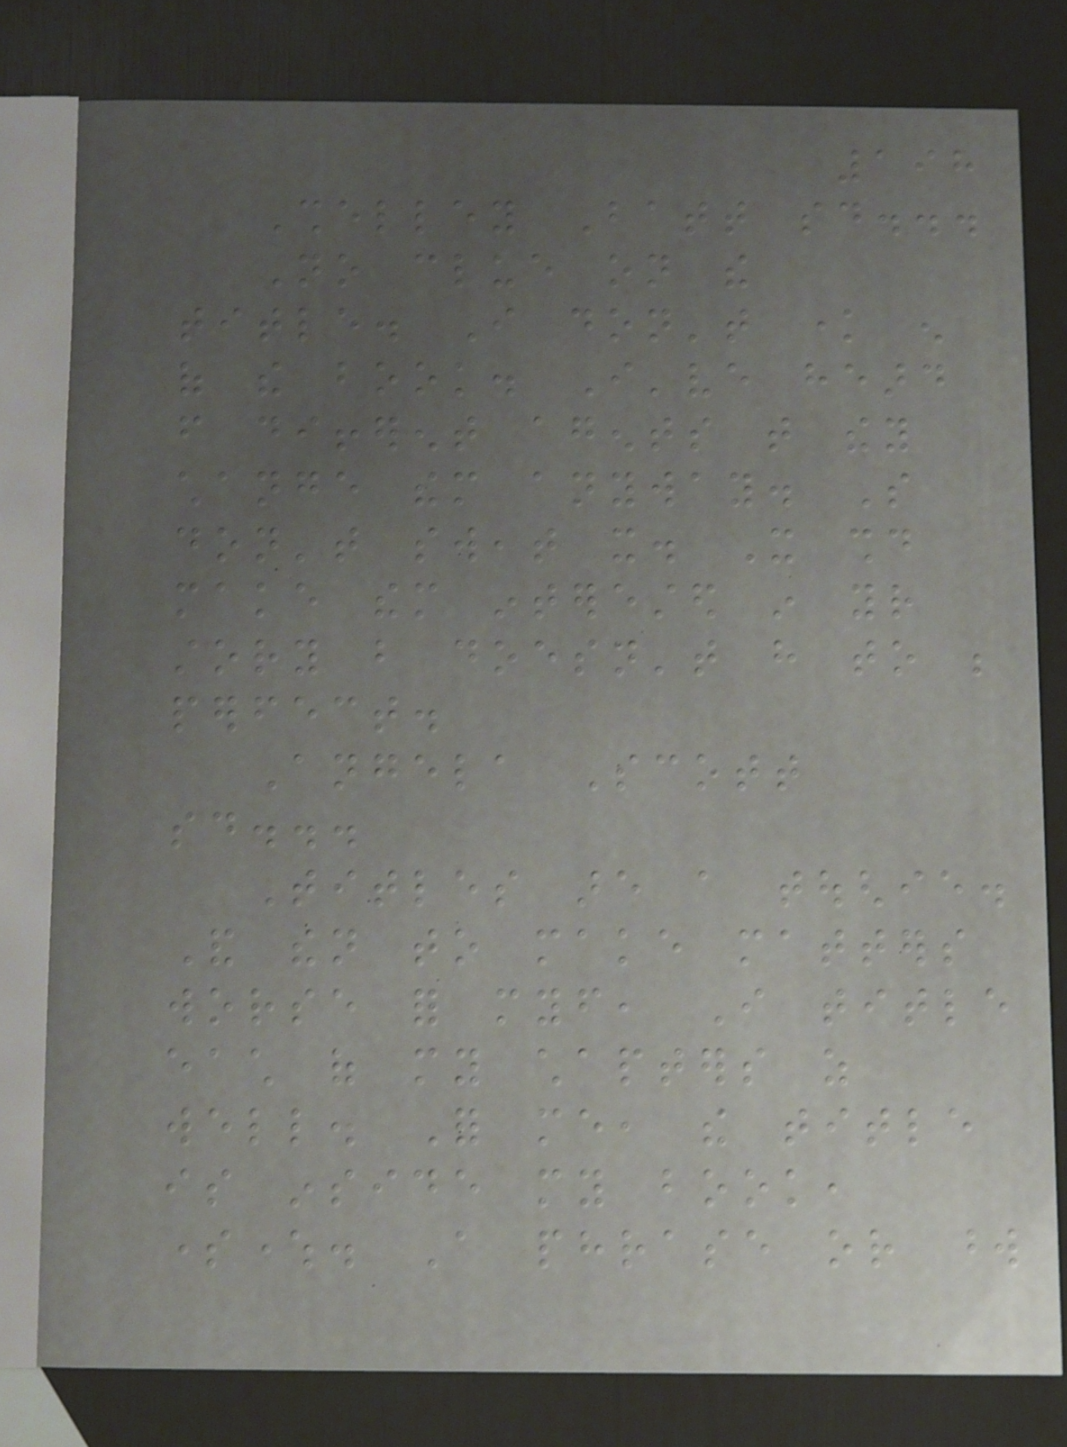198
Shelley Batt said...
No clue on the
title. I don't know enough
of the book. I've heard
from different agents that they
change them anyway. So
don't sweat it. It should
make them interested in your
story but doesn't have to be
perfect.
Angela Scott
said...
Titles are a toughie.
And then to make matters
worse for myself, I title
each of my chapters as
well. For me, the title
is inside my book,
somewhere. A phrase or word
